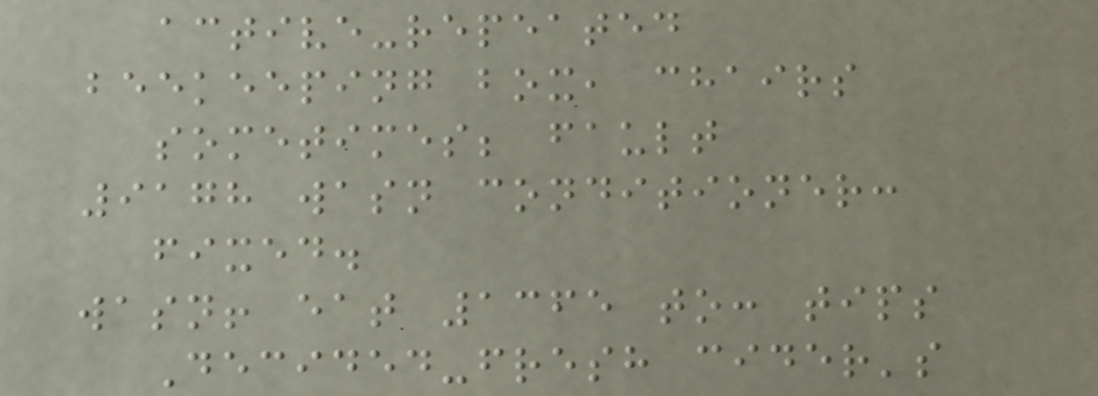active-repeated
beekeeping box, chairs
sometimes; fault
9178 wasn conditioner:
fixed.
wasn! eat 1365 to: tips
Decided-fresh cider's
